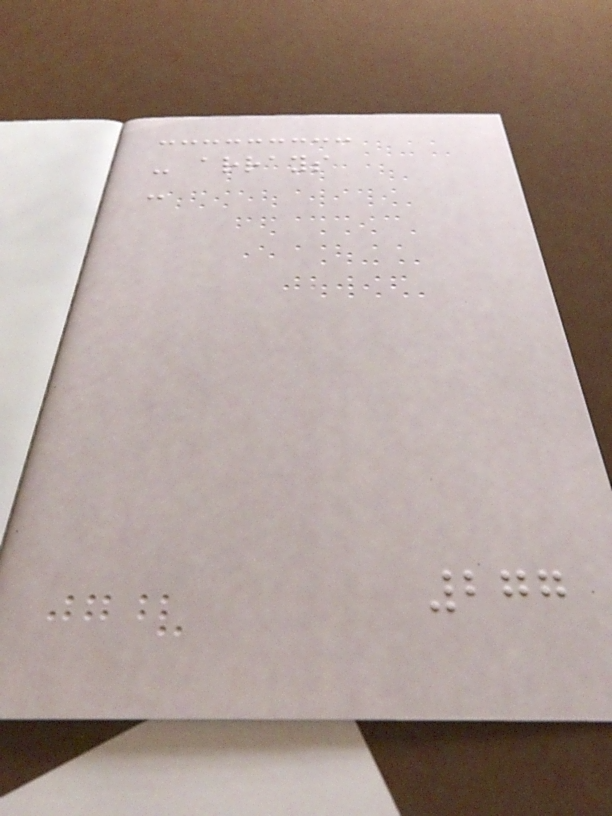- arrays
-
277
